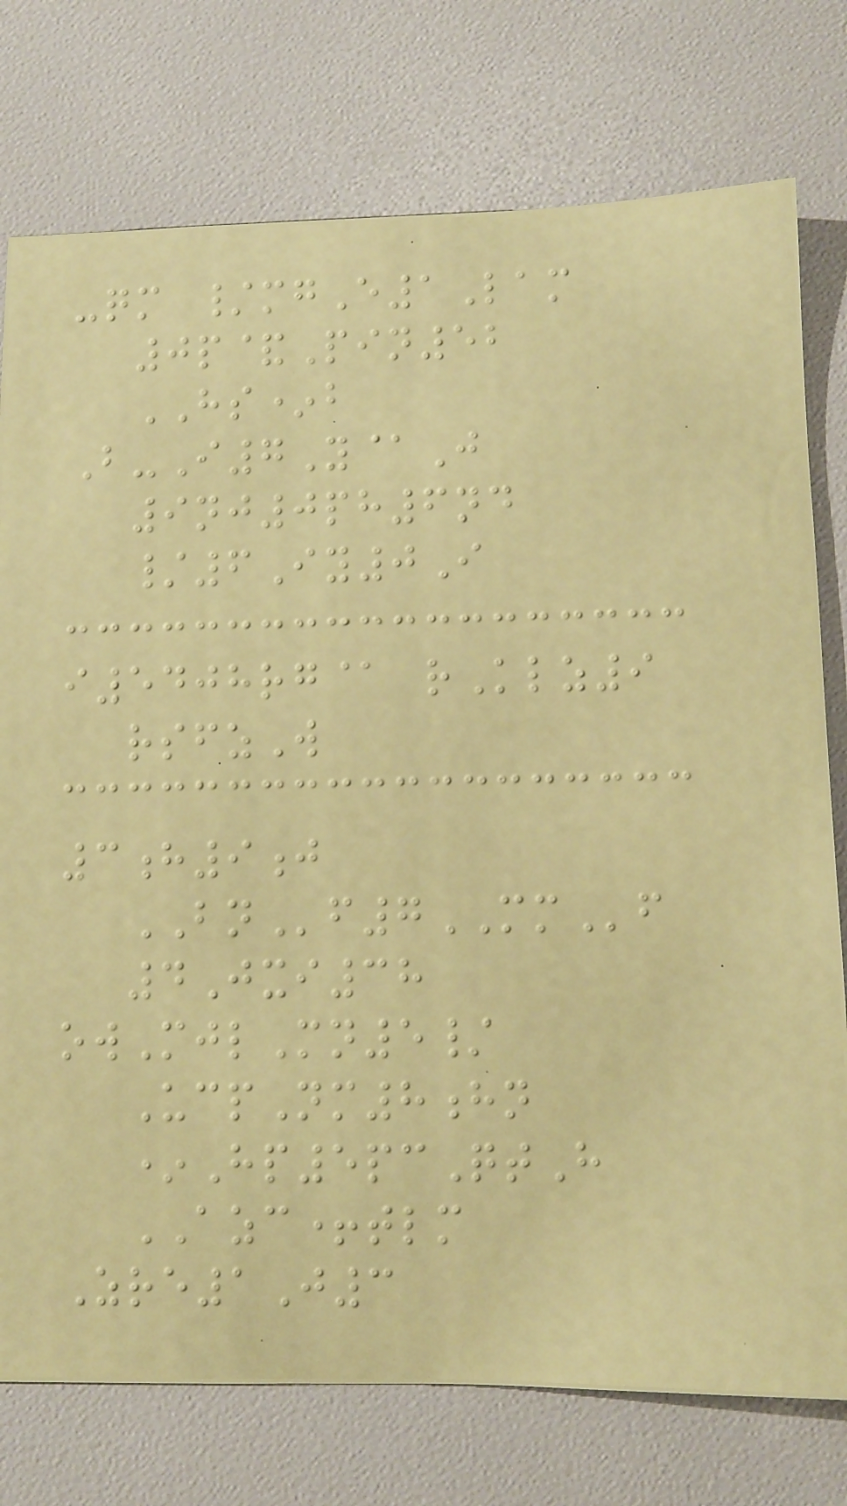-qm /mgE1Lam
0p&Pin52
HS*b
B-I7Y@J
9nj0ph6nd
/6Iy0I
i5408rg@ rKlz9
rsfzW
3h9j
BNf7MMf
4Jxi38
owMjlMn5/
UcpNm8hn
*Hp5pcQtH
AZC+tlm
Zre1J3
